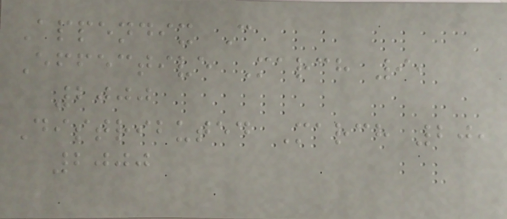Appendix C
Effective March 9,
2000
Distributed March 20,
2000
